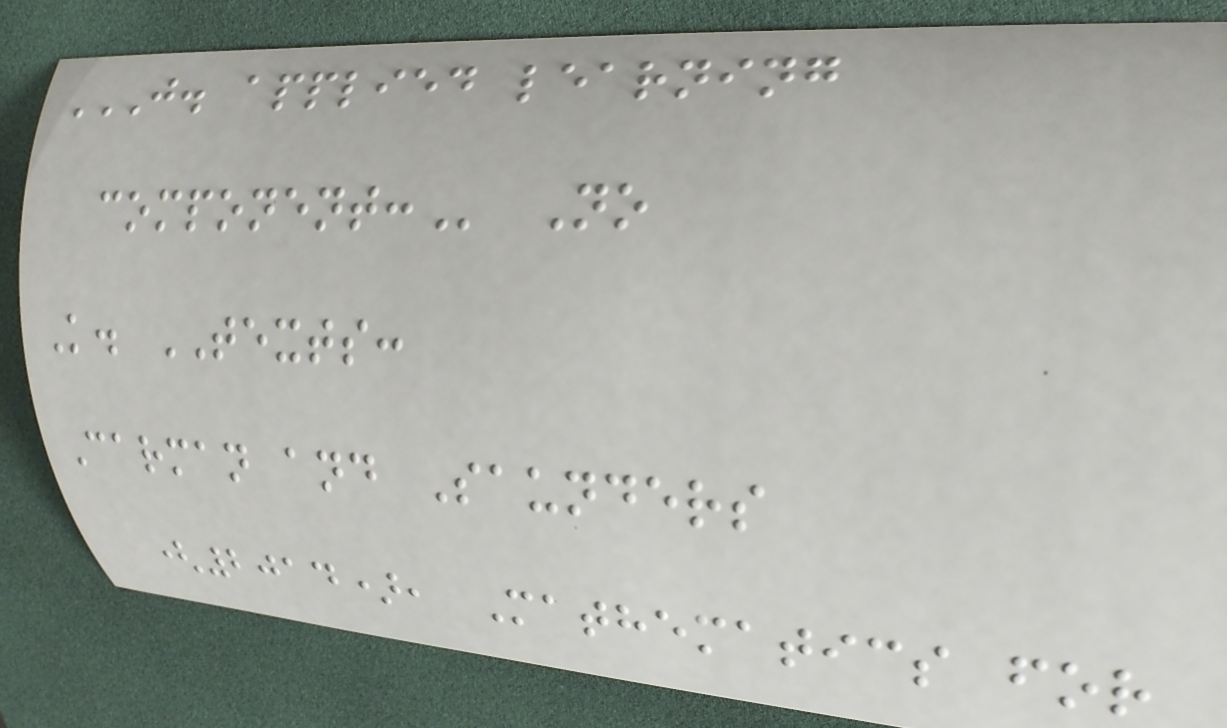J. APPLIED LEARNING
COMPONENT: No
K. TEXTS:
Carman and Saunders
(2014), Mathematics for
